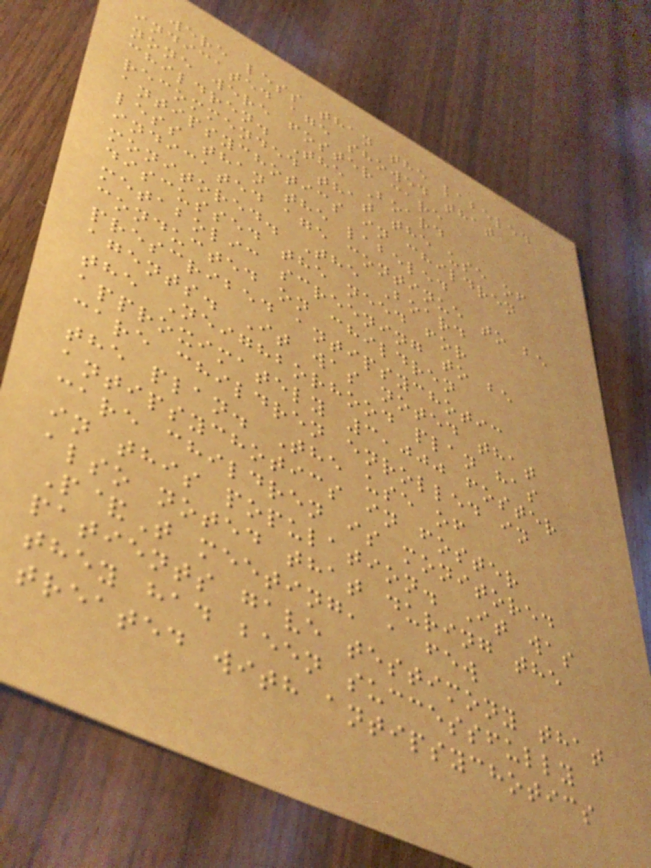were less than the labeled
indicated age showed that
none were foster care
children. The Board
recommended that the use of
antipsychotics in children
less than the labeled
indicated age continue to be
monitored. The Board
discussed the need for
metabolic screening to be
conducted on children
prescribed antipsychotic
agents. It was noted that
the Neighborhood plan has
approximately 3,000 foster
care children enrolled in
the plan. The use of
antipsychotics in foster
care children is monitored
in this population. It was
also noted that during the
P&T meeting, a few
patients gave testimony that
they had been successfully
treated with antipsychotics
